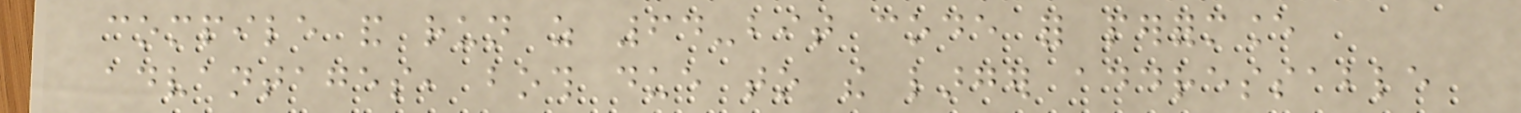compile and run as 64-bit code for performance
advantages, both due to the larger addressable
